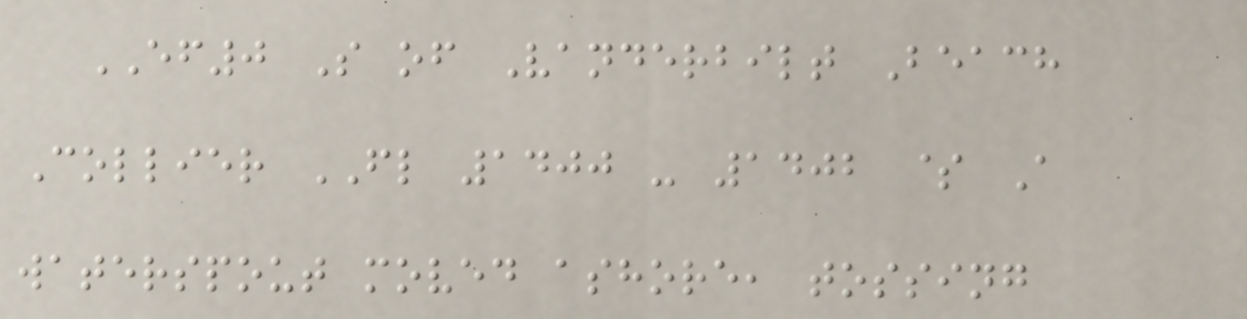EF0 S of Vanderbilt Beach
Collier FL 1400 - 1402 $ A
waterspout moved ashore, tossing
